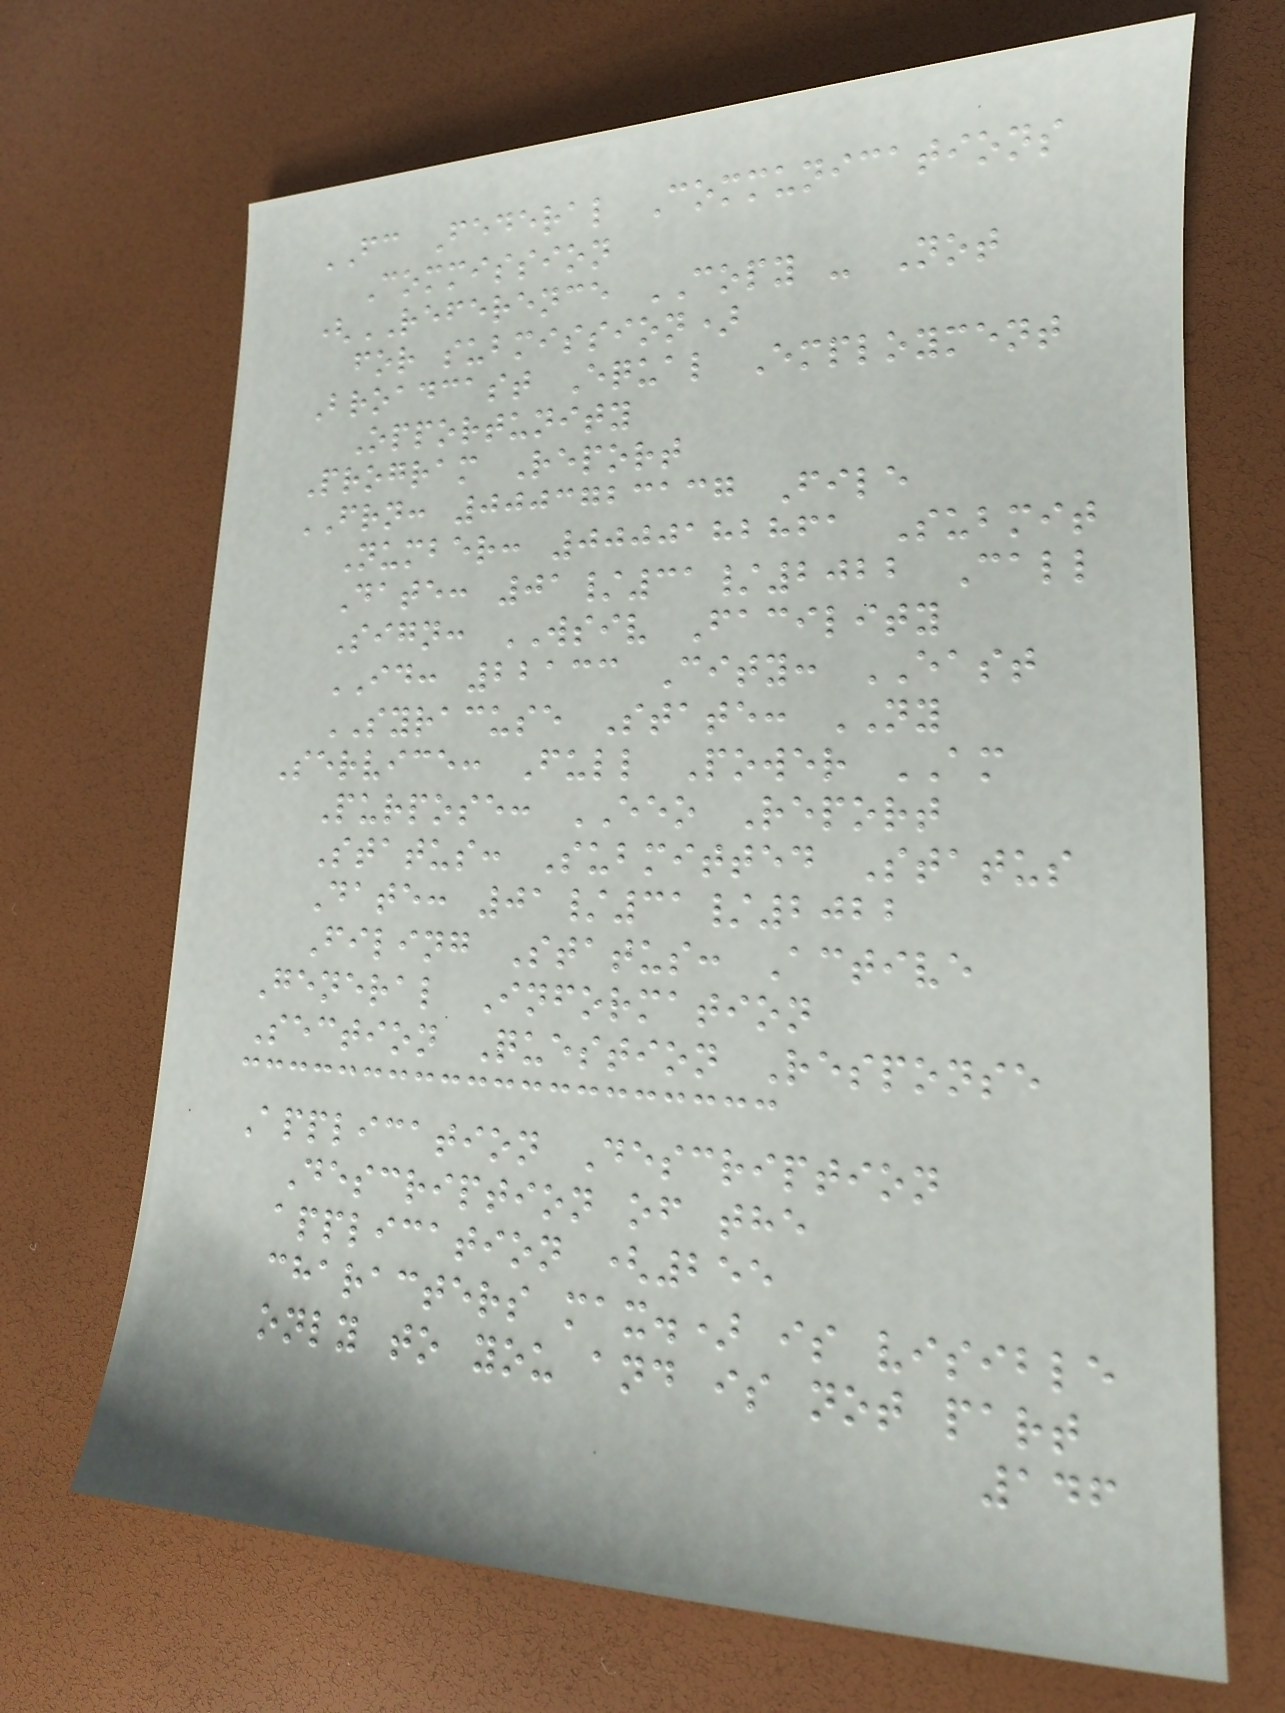FC Federal Communications
Commission
(REFERENCE COPY - Not
for submission)
Broadcast Equal Employment
Opportunity
Program Report
FRN: 0003723137 File
Number: 0000182861 Submit
Date: 01/31/2022 Call
Sign: WSIV Facility
ID: 22133 City: EAST
SYRACUSE State: NY
Service: Full Power AM
Purpose: EEO Report
Status: Submitted Status
Date: 01/31/2022
Filing Status: Active
General Information
Section Question Response
Application Description
Description of the
application (255
characters max.) is visible
only to you and is not part
146
